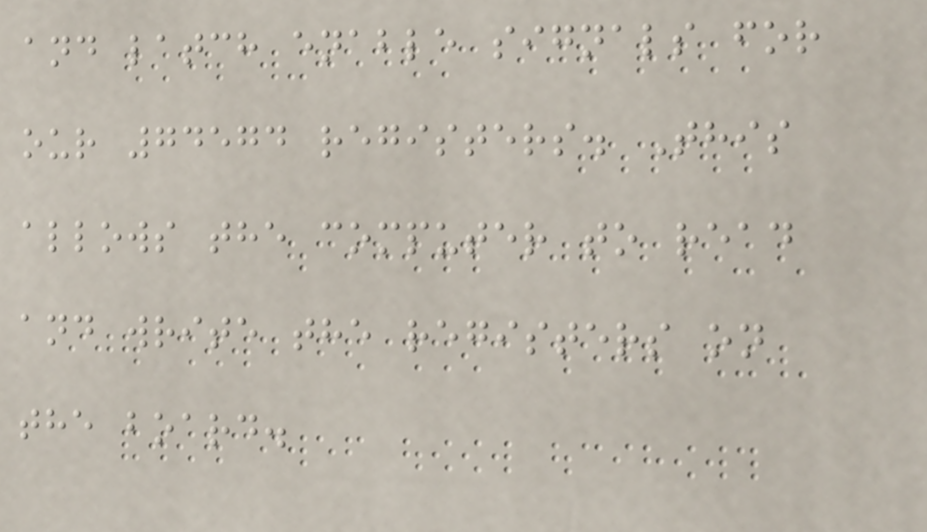and latch enable signals for
our 74574 registers. This
allows the computer to read
and write the registers on
the board.
